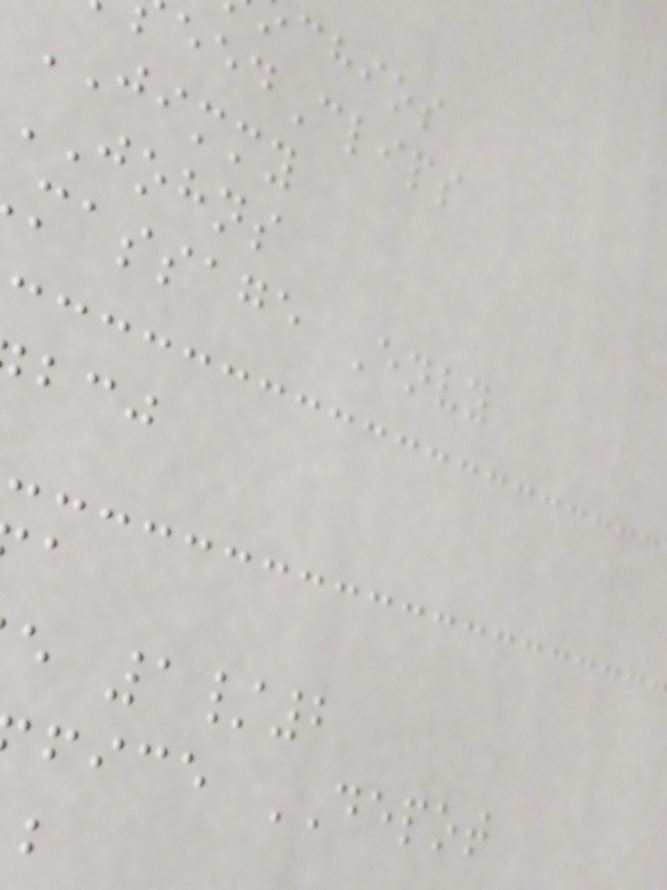chios
eedClips
JIMMY
JOHNS
massage Envy
e 1/2
fice DEPOT
